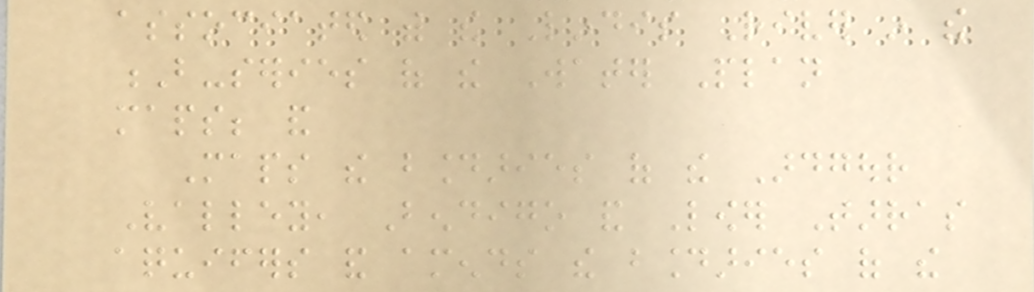associated with the Lindis River in the
B-series of the Water Plan
maps; and
Maps the boundaries of the Ardgour
Valley, Bendigo and Lower Tarras
aquifers and amends the boundaries of the
